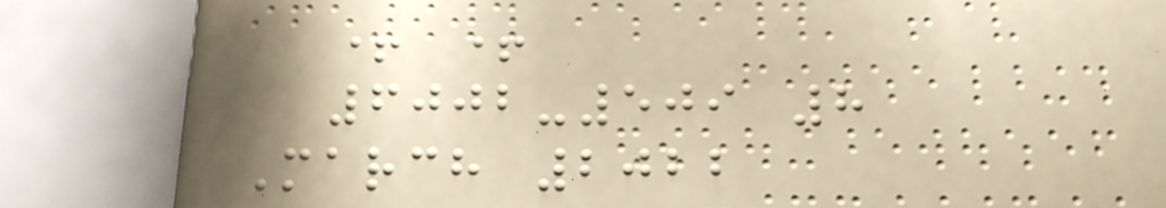+ +
6002-509 8
March 2022
